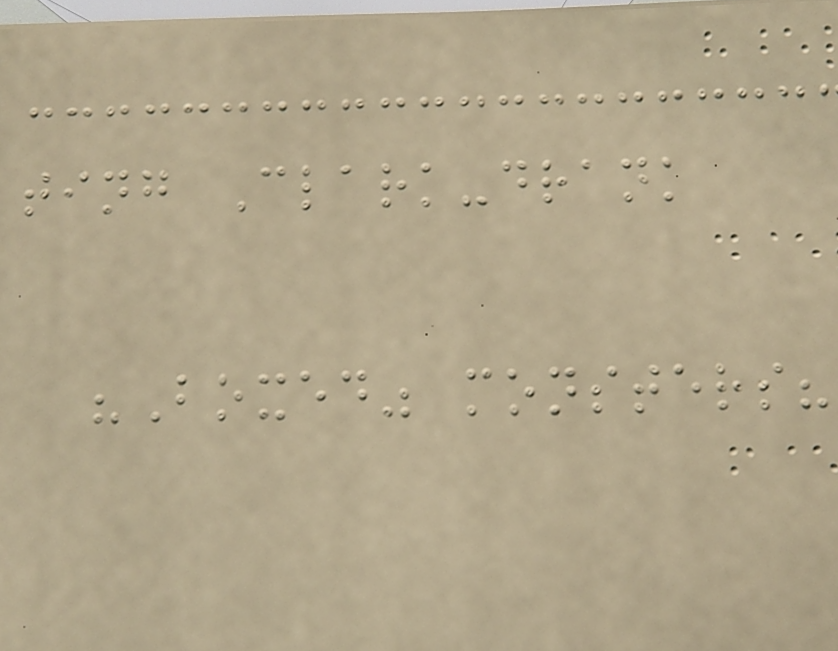ting Clark-drank
"Boxed" monsters?
